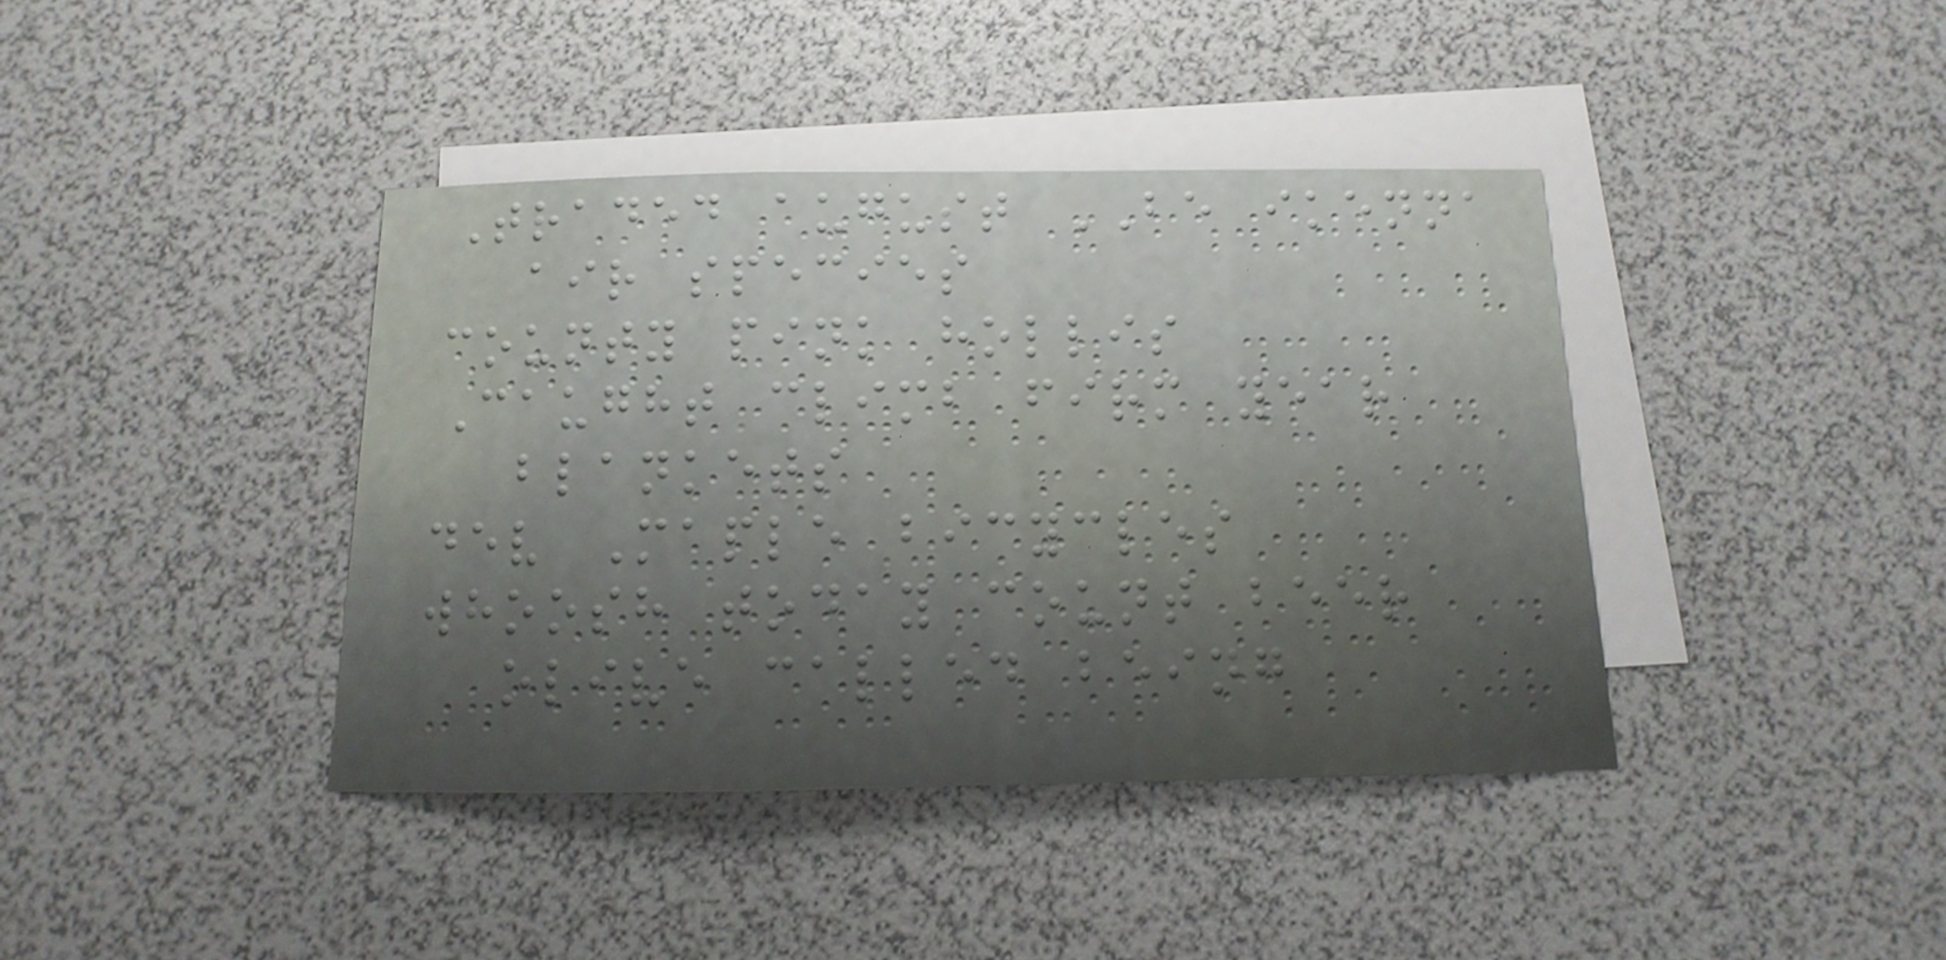Traded august BE ikenna
air species
county pink hollis
Caught climb firm year
blankets
dev Maple bicycles
whoosh today count beer
olive called being
